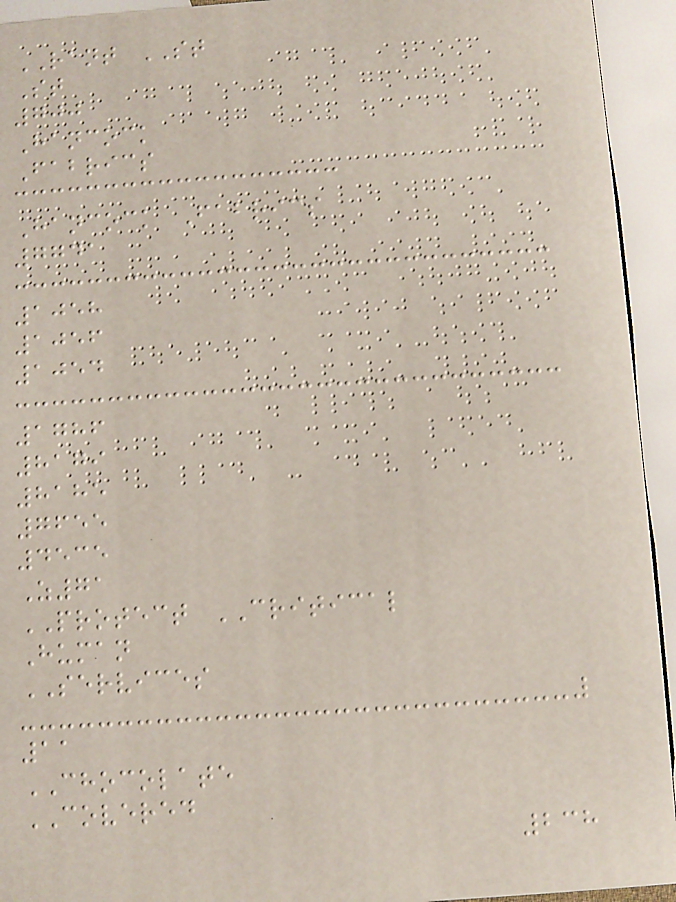RANT ST
St
700
Hancock
Fabrics
Hancock Fabrics
7741
1058
1056
1054
1786
8179
8185
7655
4535
Z71
PROTECT CRITICAL
Human
SERVICES
11
CHOCOLATE
COVERED
238
